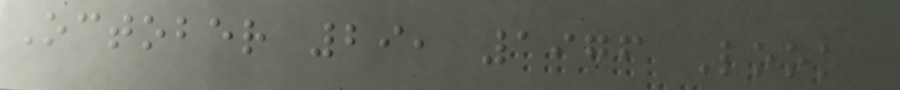October 29, 1976 Look
